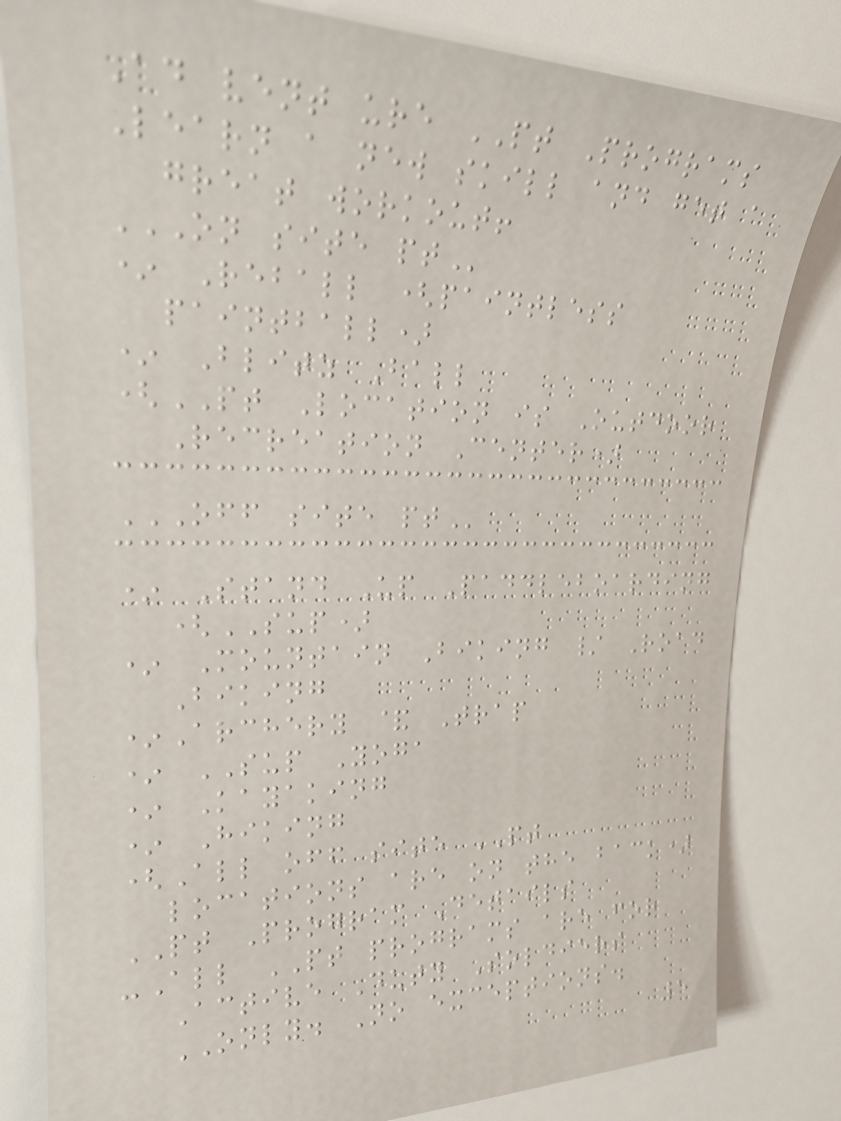Ad vent ure PT Programs
Learn a new skill and get a
great workout!
ON SITE PT
* Reball (paintless
paintball)
* Blitz Ball
(PT Location is Outdoor
Recreation Center)
OFF SITE PT
* Stand Up Paddleboarding
(SUP)
* Mountain Biking / Road
Biking
*Archery & Trap
* SUP Yoga
* Kayaking
* Hiking
(All off site PT
locations are on the back)
PT Program Details
-All PT programs are for
Active Duty Soldiers
ONLY. No exceptions.
5
